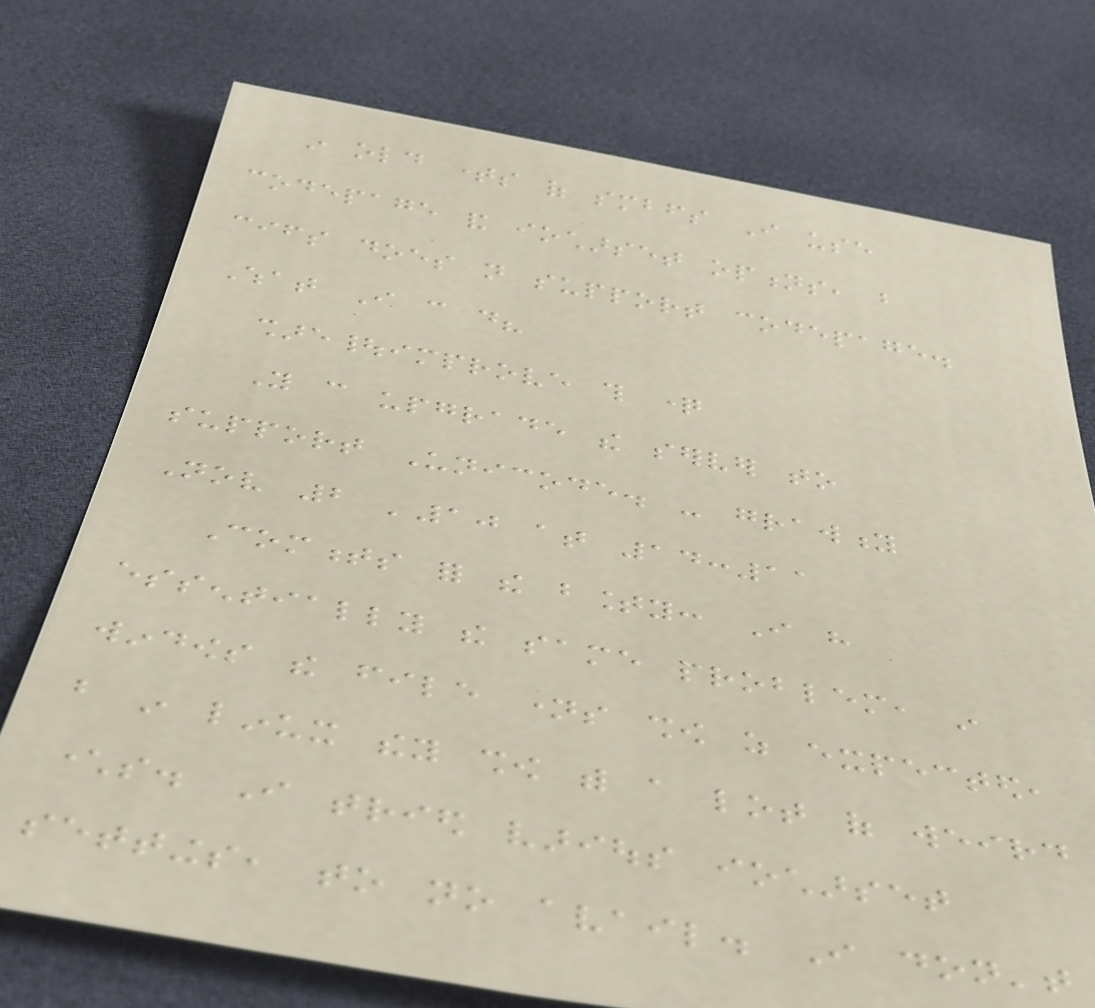in old times of smbfs I use
codepage and iocharset options, but
cifs does not support codepage.
What I can do?
share|improve this question
You can upgrade the server to
support Unicode. - grawity
Nov 2 '10 at 14:11
Comments for the bounty: I have
essentially the same problem, in
windows the file names show as expected,
but in linux they show with a lot of weird
characters. I tried various iocharset
settings, to no avail. I don't
